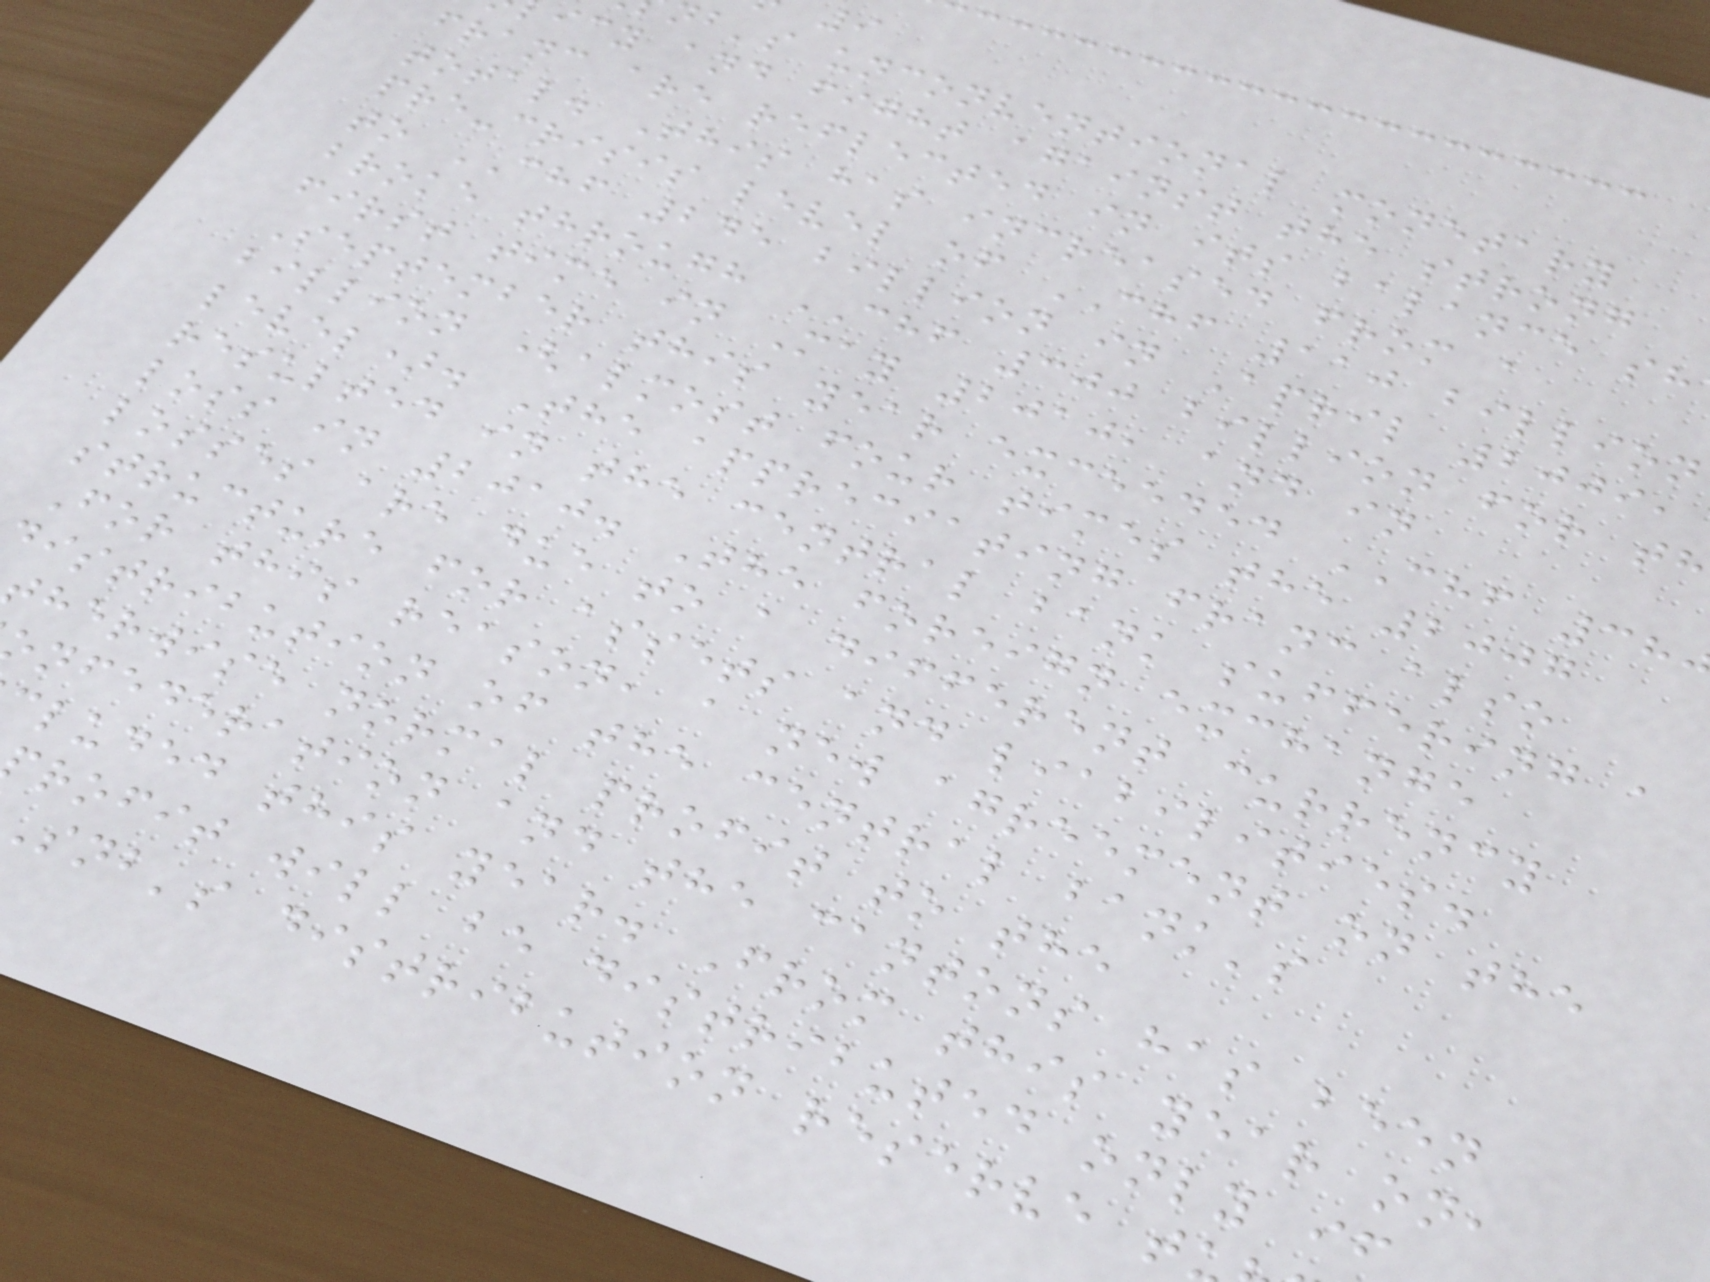b's unconventional monetary
icy and fight against the strong
franc are reflected in its balance sh
total. This has increased from a
pre-crisis level of CHF 110 billion
to CHF 245 billion in April 2009,
broke through CHF 300 billion for th
first time in May 2010, and in
September this year exceeded CHF 38
billion (almost four times the 2007
level). The appreciating franc also
resulted in the central bank suffering a
loss in 2010. The foreign exchange
losses are due to a different currency
structure for assets and liabilities.
For this reason, a new agreement on the
distribution of the central bank's
herwise normal profit to the
nfederation and the cantons has been
luded this year. From this year on,
rofit will be distributed only if
snb's distribution reserve t
